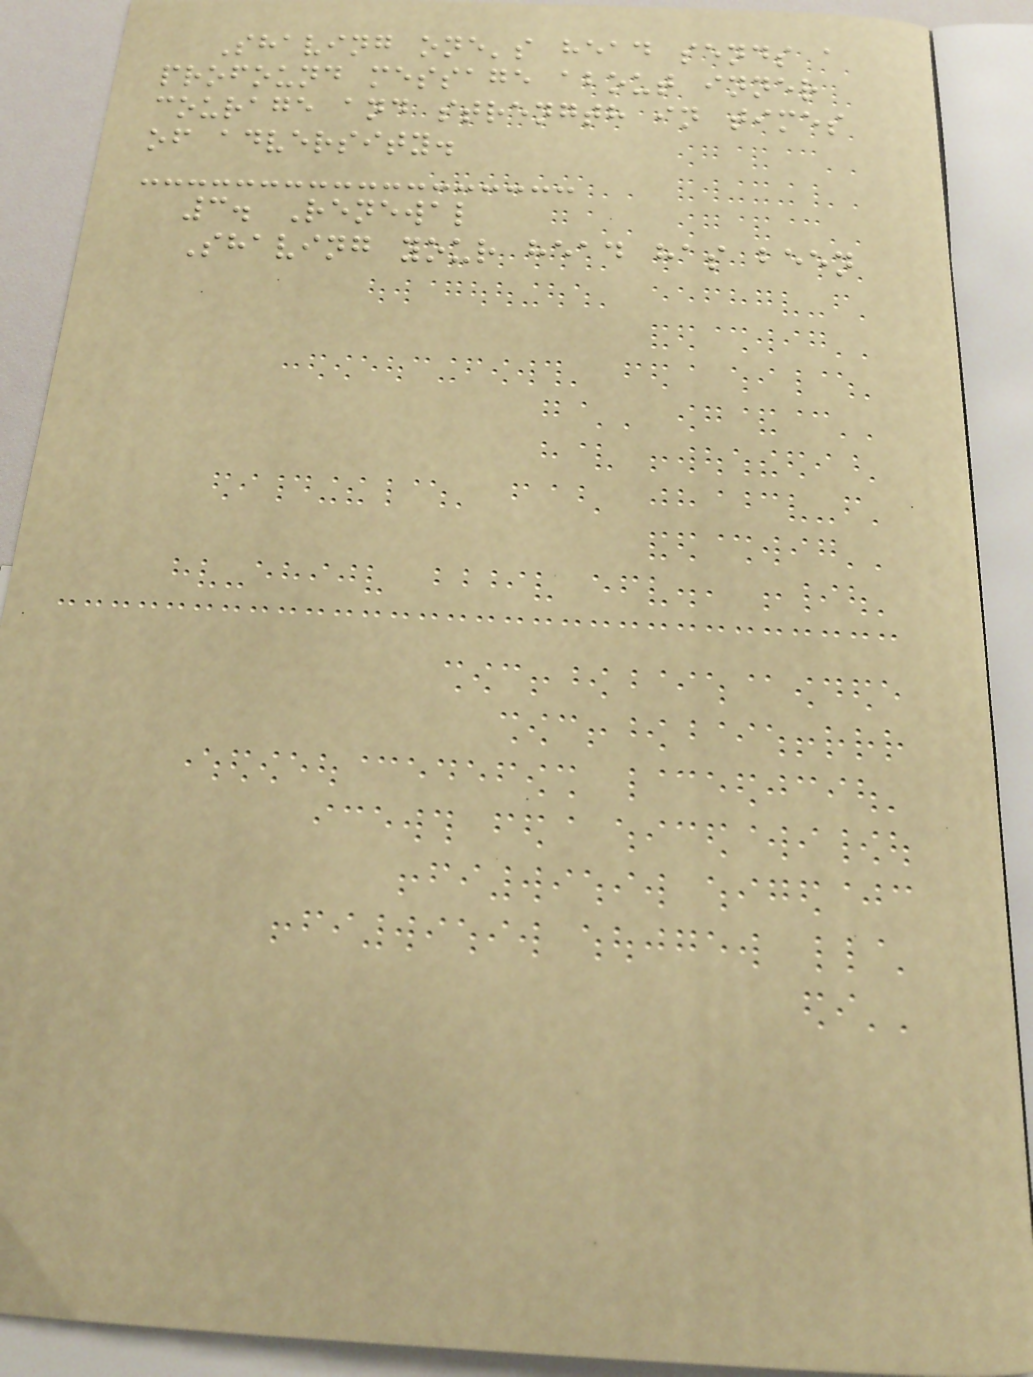Shaving one's head sends a
profound message about inner
courage and strength in times
of adversity.
3. Renewal
Shaving your head has been
